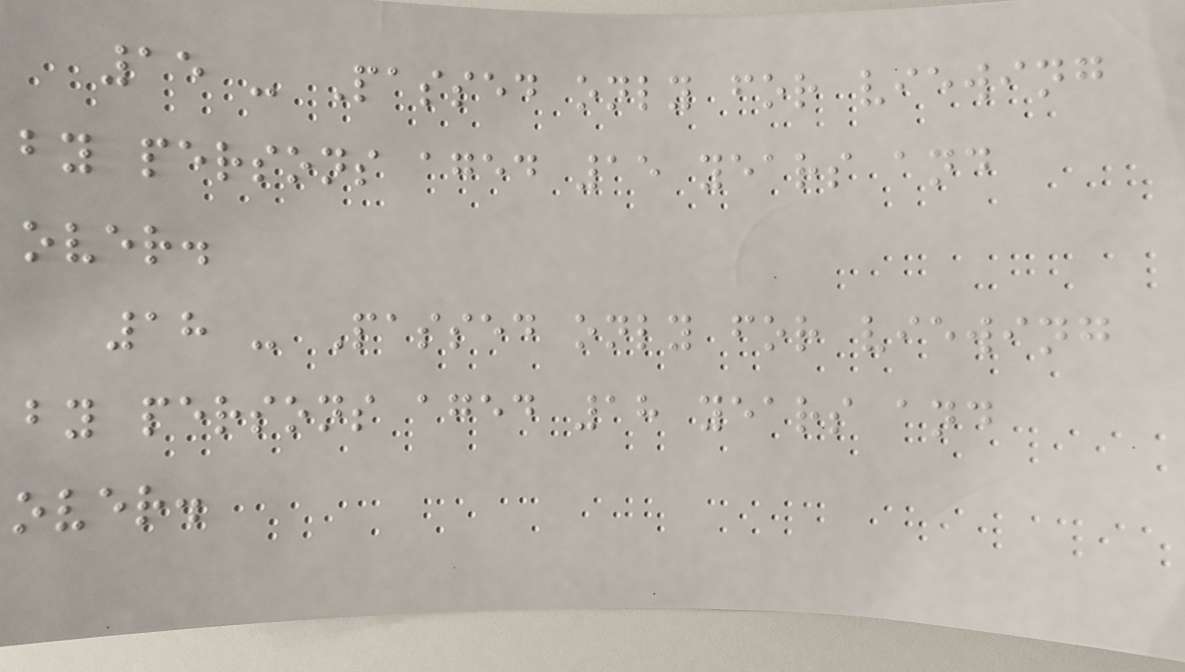15 - Passed only for viewing
by persons aged 15 years and
over.
18 - Passed only for viewing
by persons aged 18 years and
over.
